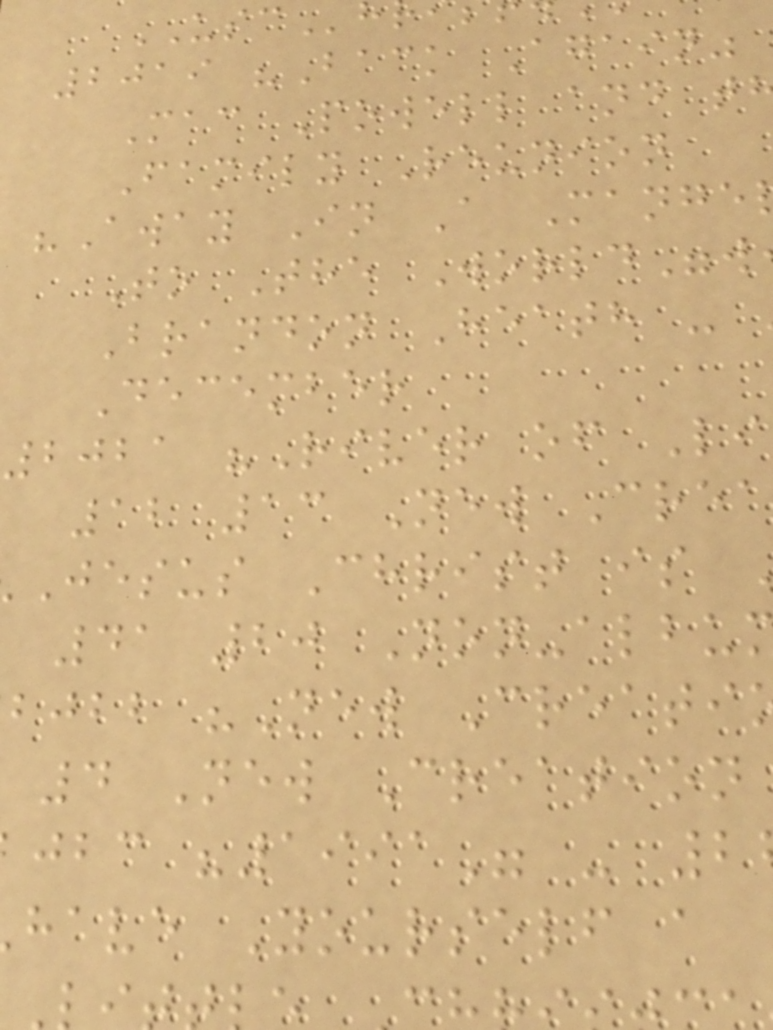USC
2019 "Back Again"
Mac Powell and t
Family Reunion
"Away In A Mange
To The World"w
Brandon Heath -
December
2021 "River of Li
12 13 New Crea
Jesus Christ is
41 20 Non-albu
bjbb "New Creati
4 New Creation
jbc "1991" - 2
have Yourself a
